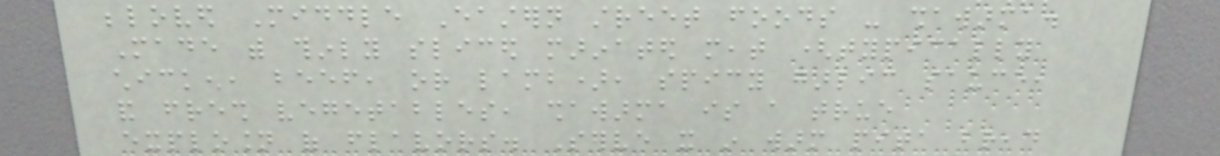beloved Middle Eastern street foods - shawarma.
Made with thinly sliced marinated meat (typically
chicken, beef, or lamb), spicy garlic sauce,
and fresh vegetables, shawarma is a true
explosion of flavors. Serve it in warm pita bread
